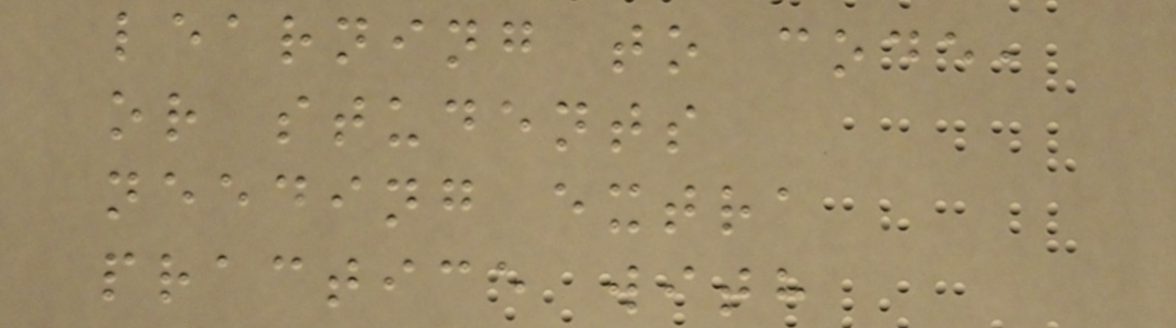learning to code,
or students
needing extra
practice with
